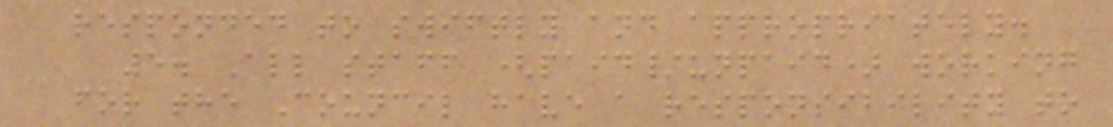responded to swiftly and appropriately.
5. All staff (paid/unpaid) working
for the Council have a responsibility to
